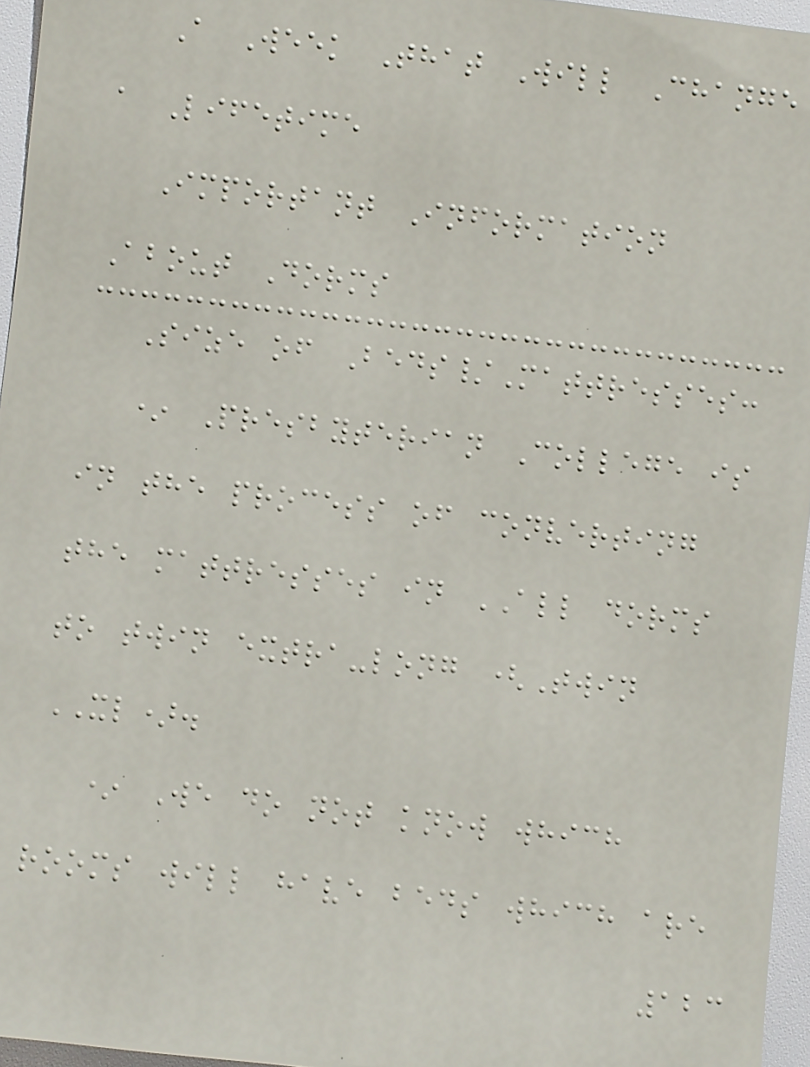A Week That Will Change
a Lifetime
Important Information
About Dorms
Size of Beds/Mattresses:
* Presbyterian College is
in the process of converting
the mattresses in ALL dorms
to twin extra-long (Twin
XL).
* We do not know which
rooms will have beds which are
123
